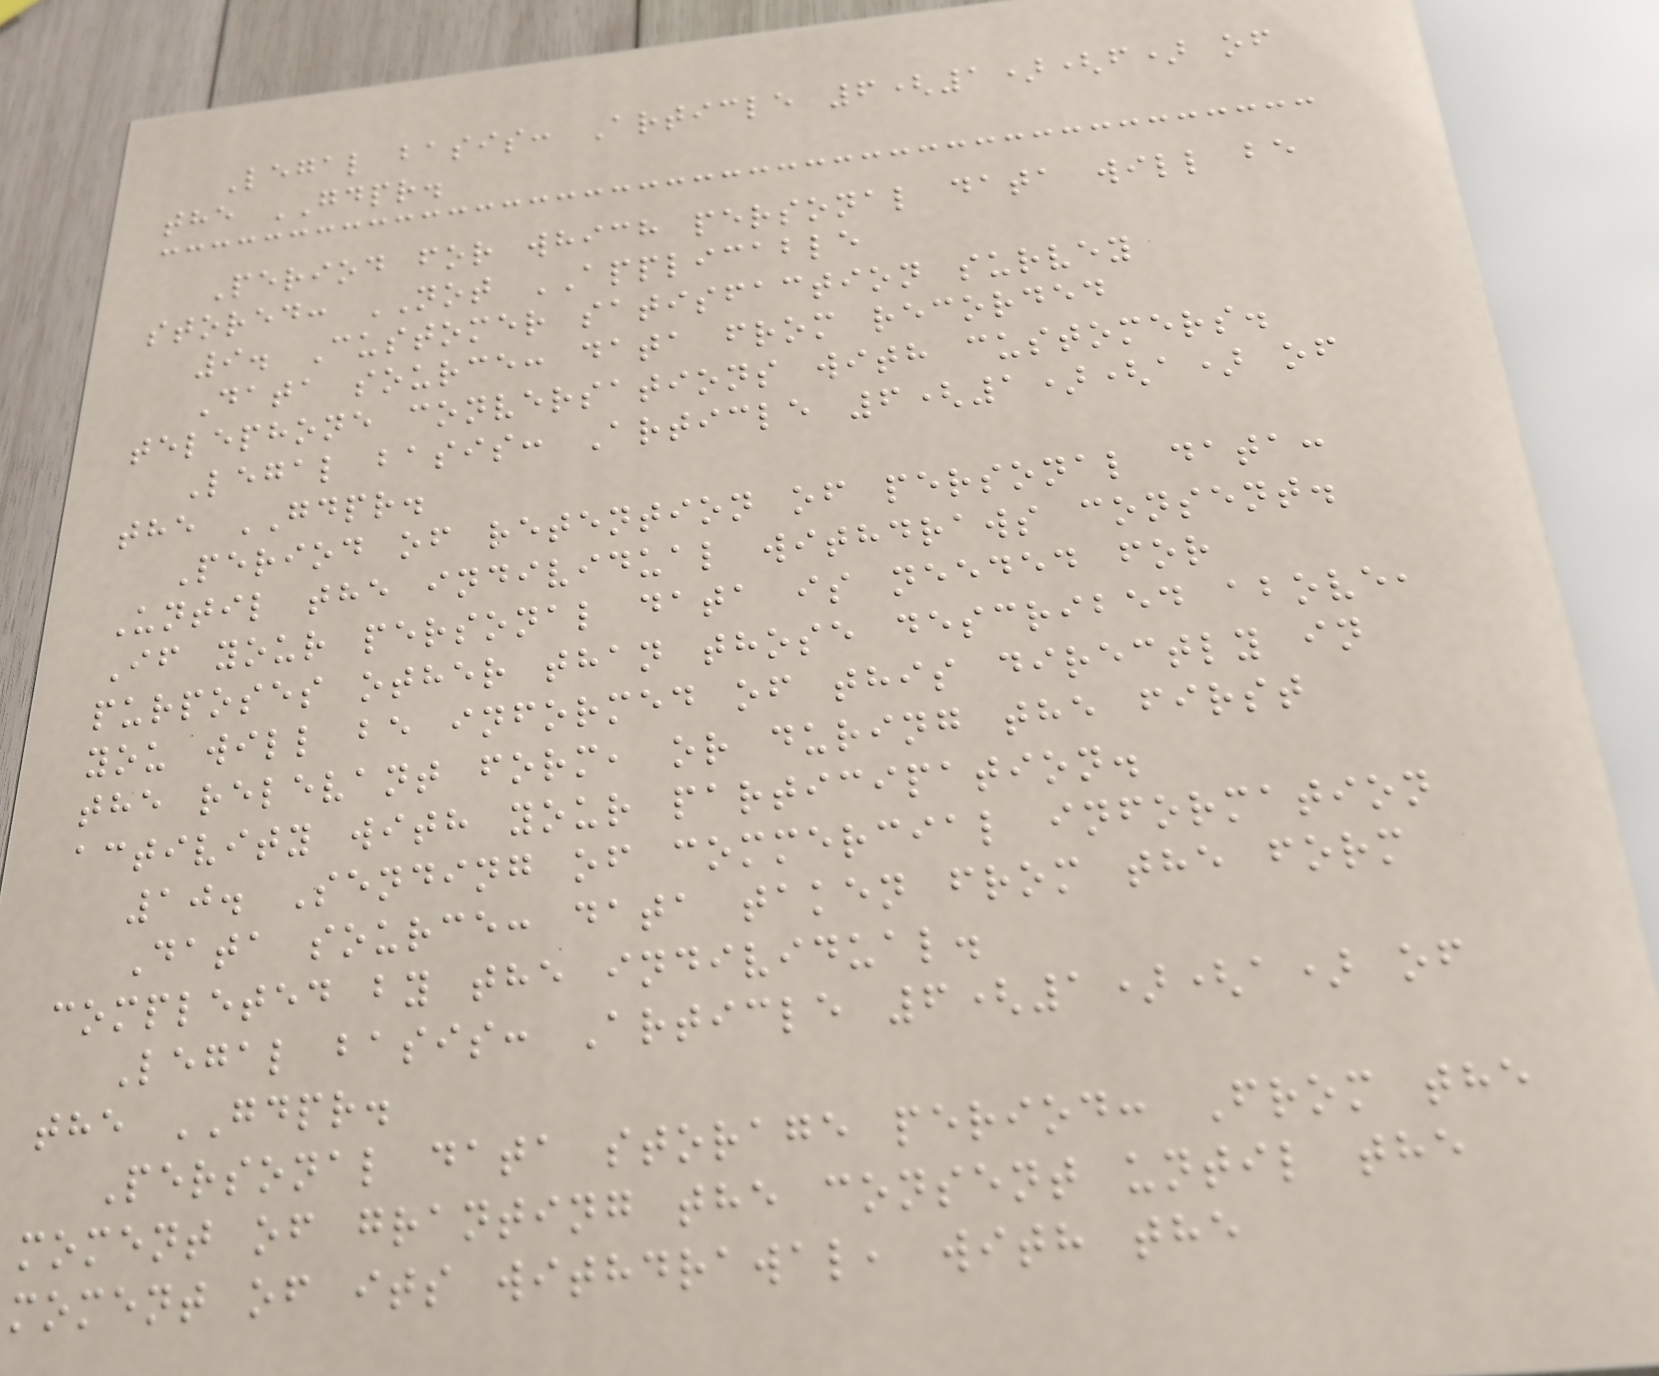Legal basis: Article 6(1)(f) of
the GDPR.
Period for which personal data will be
stored: NOT APPLICABLE
9. Customer satisfaction survey
Data source: data from recorded
telephone conversations with customers.
Legal basis: Article 6(1)(a) of
the GDPR.
Period of retention of personal data:
Until the individual withdraws consent.
If your personal data is needed for
purposes other than those described above,
you will be informed of this directly in
the relevant form, or during the first
activity with your participation.
10. Sending of commercial information
Data source: data taken from the form
completed by the individual.
Legal basis: Article 6(1)(a) of
the GDPR.
Personal data storage period: From the
moment of granting the consent until the
moment of its withdrawal, with the
